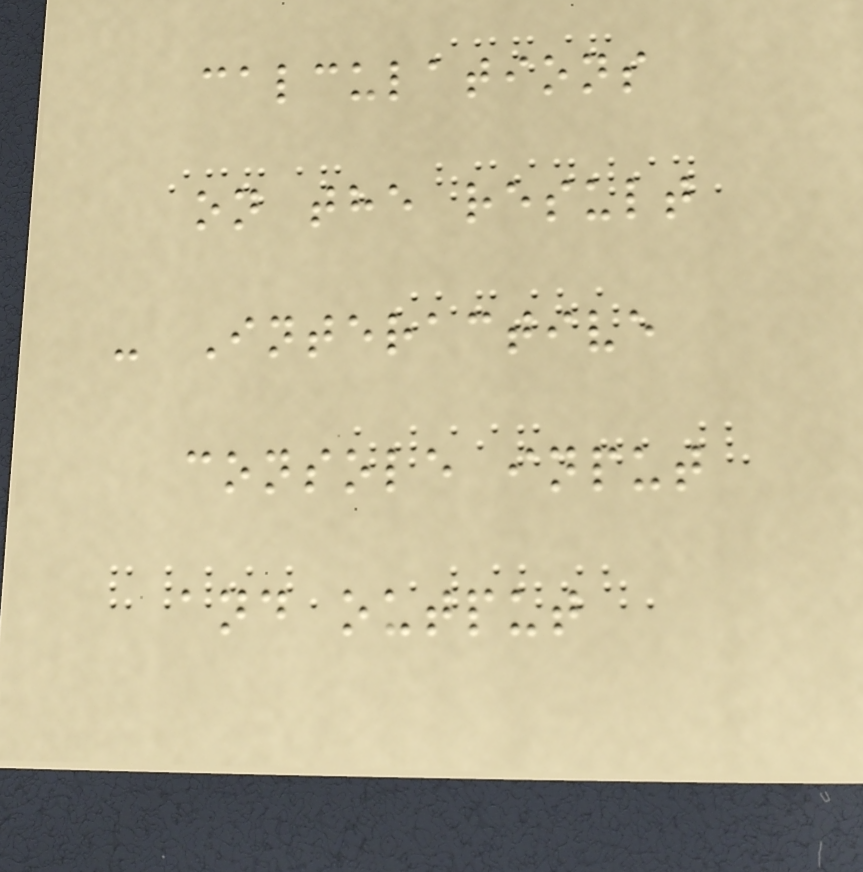calculations
on the result
- Interactive
console input
and output
